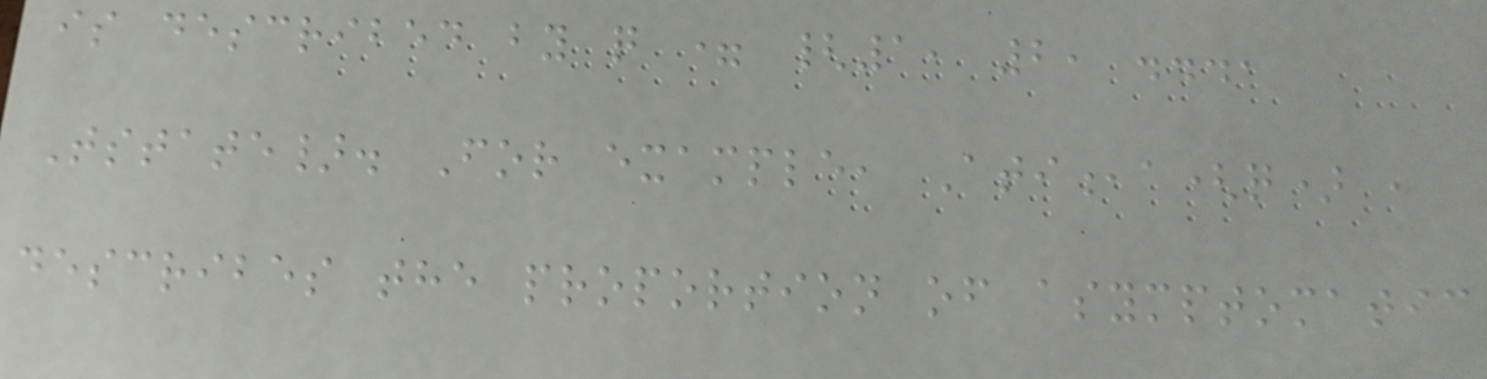is described by q = {1, 2, ...,
Tstate}. For example, Ati,a(q) ,
describes the proportion of asymptomatic
